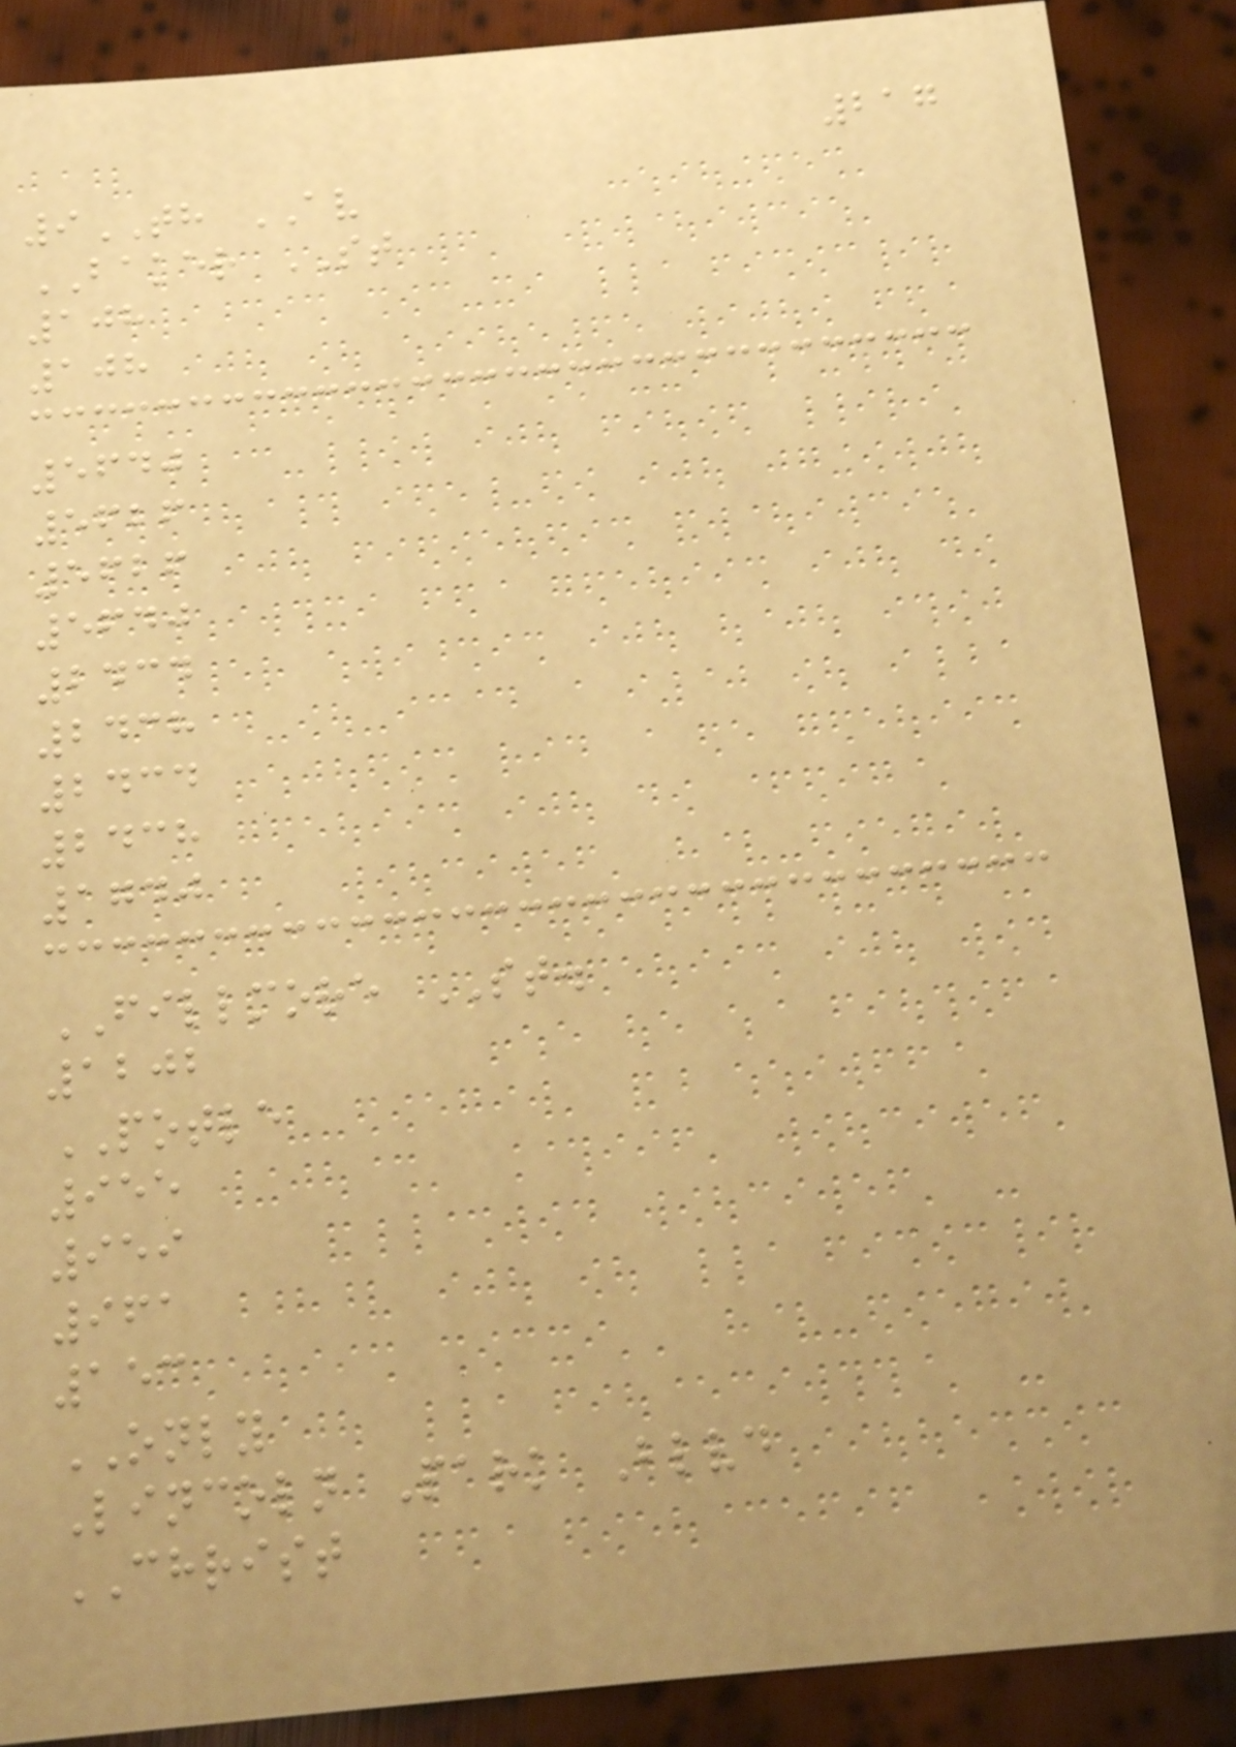217
9TH AV
BAKER ST
108
108
5640
5626
5626
5640
2434
2438
2434
2438
1740
FILLMORE ST.
1202
POTLE
955
959
961
153
ONLY
Lincoln Park Blvd
CHRIST
